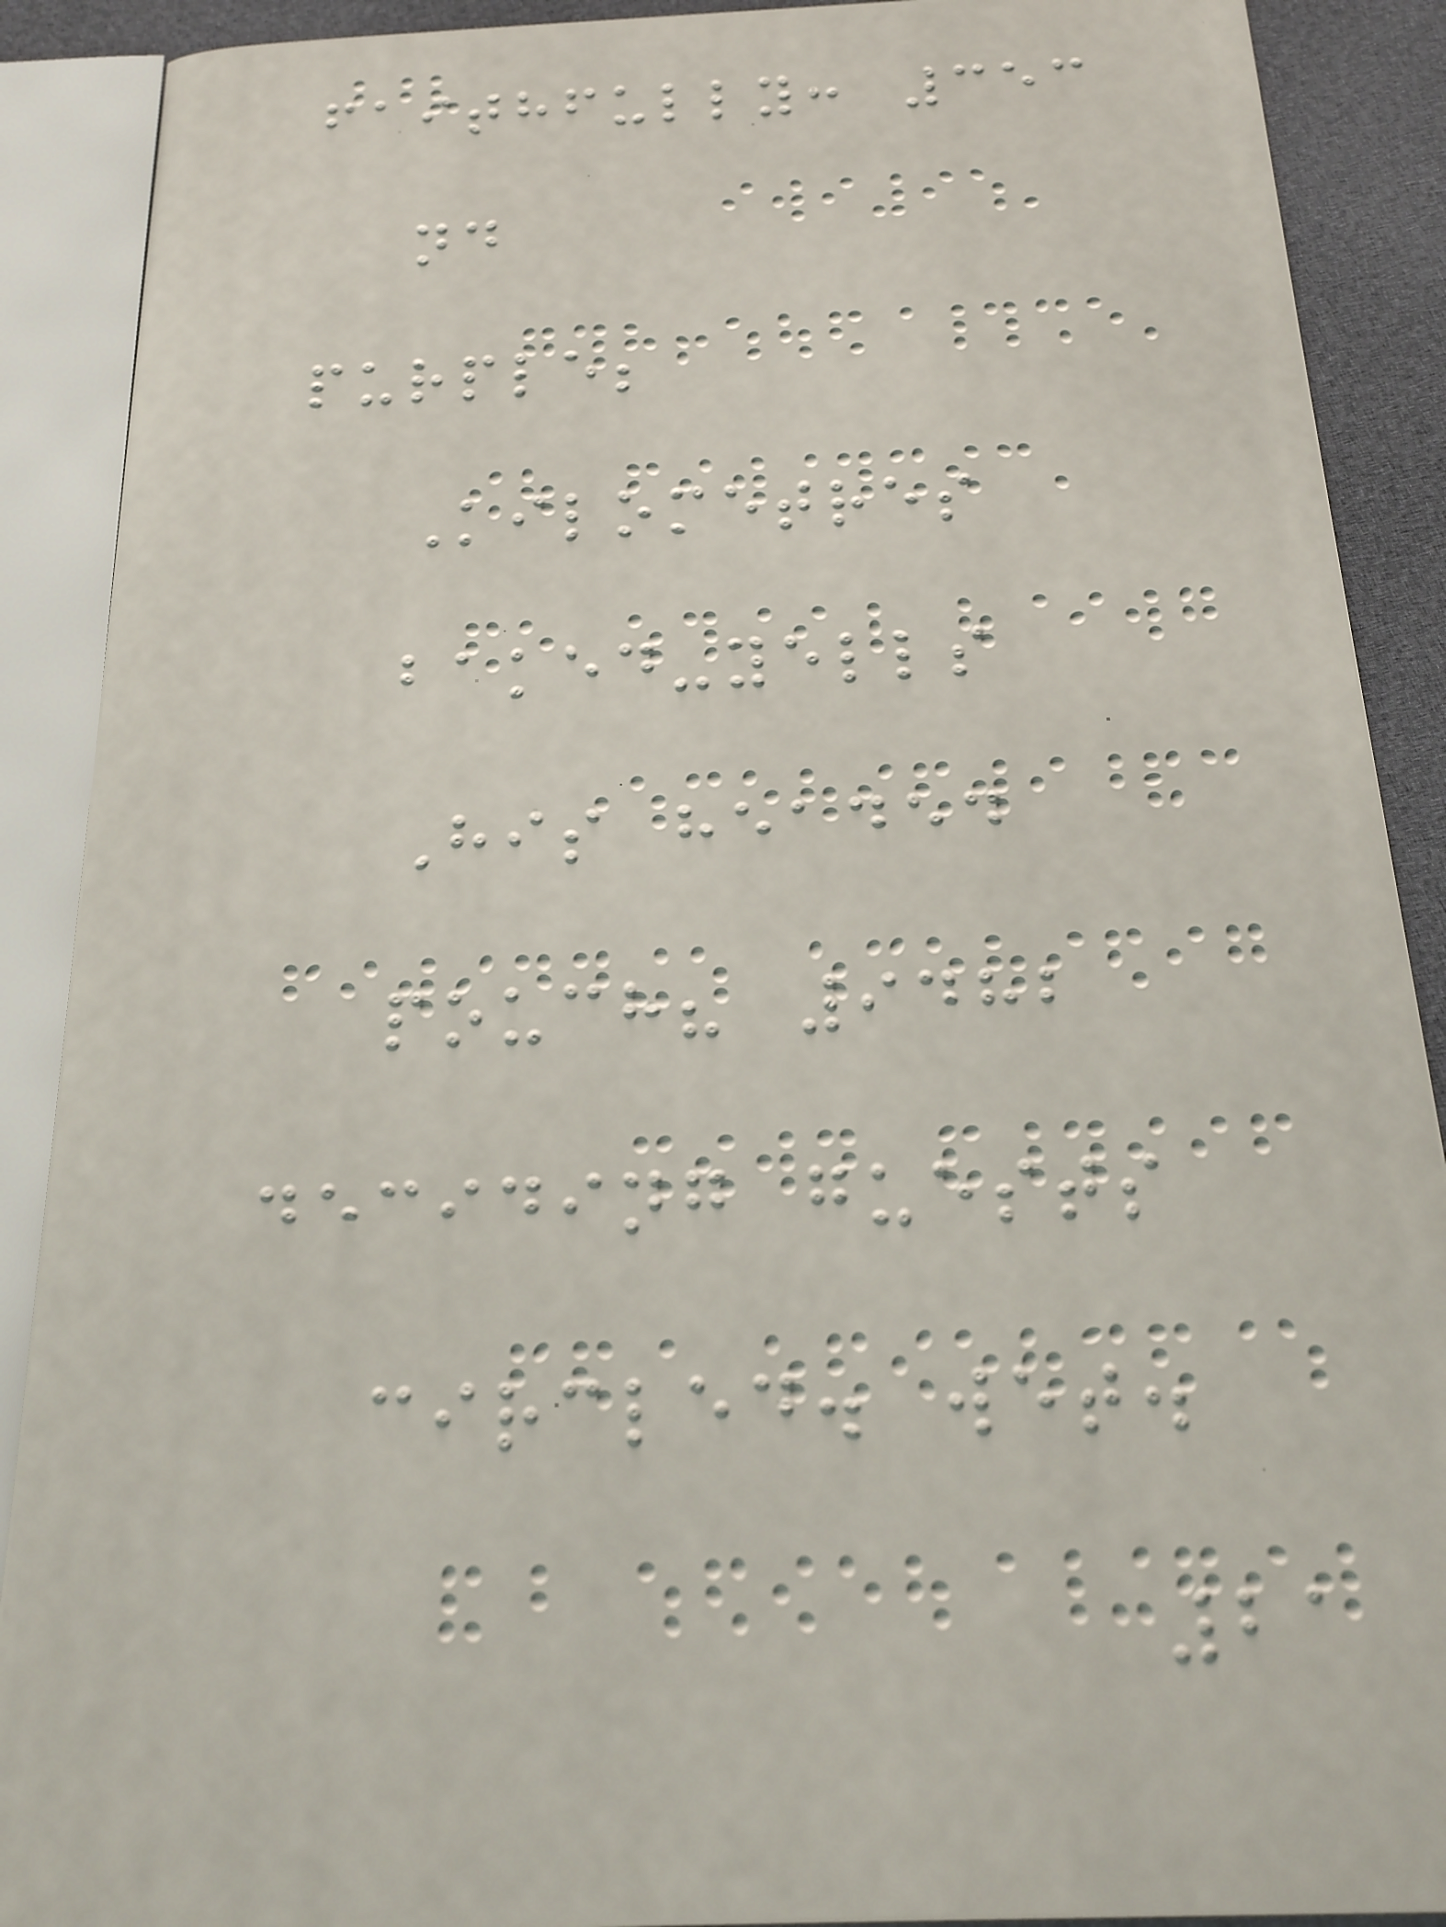faithfully: 353
nd
purple;
Kilometres
baked-yells
His headed
pouch? 9482
deciding guests
circled. wet.
21
